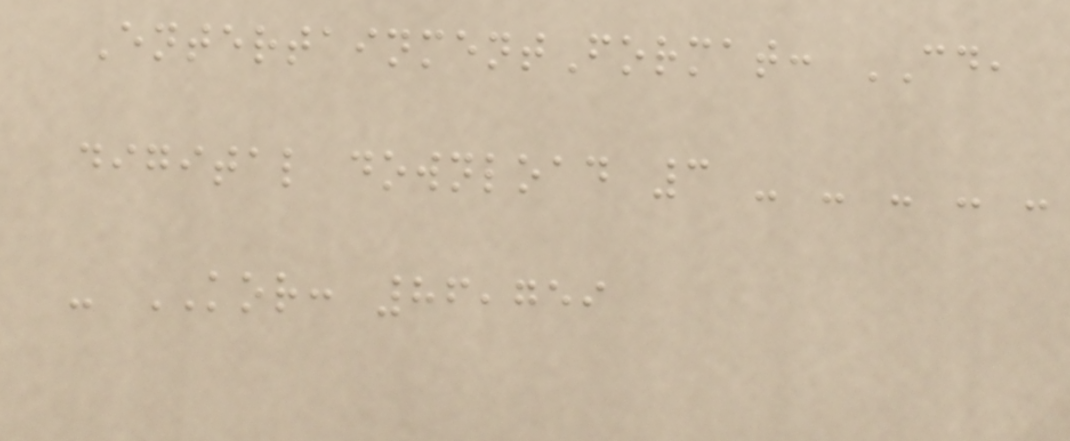EntertainmentFormat: CD,
digital download 3 - - - - -
- KOR: 86,759
